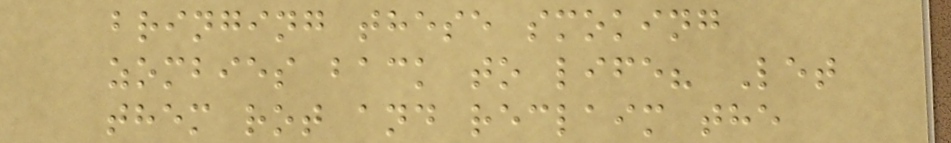bringing these smoking
zombies back to life? Let
them rot and reclaim the
